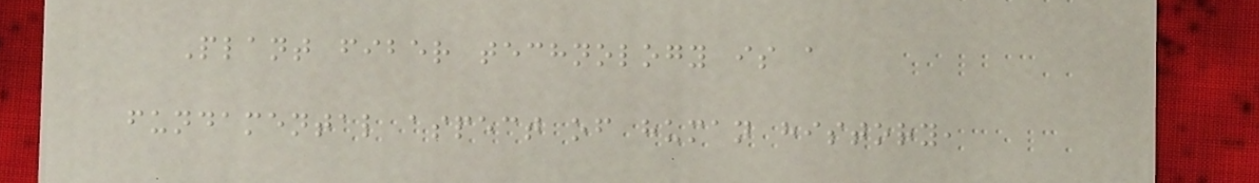Plant fiber technology is a
fundamental aspect of human history,
